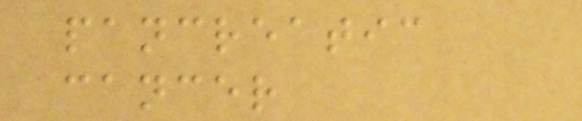pancreatic
cancer
